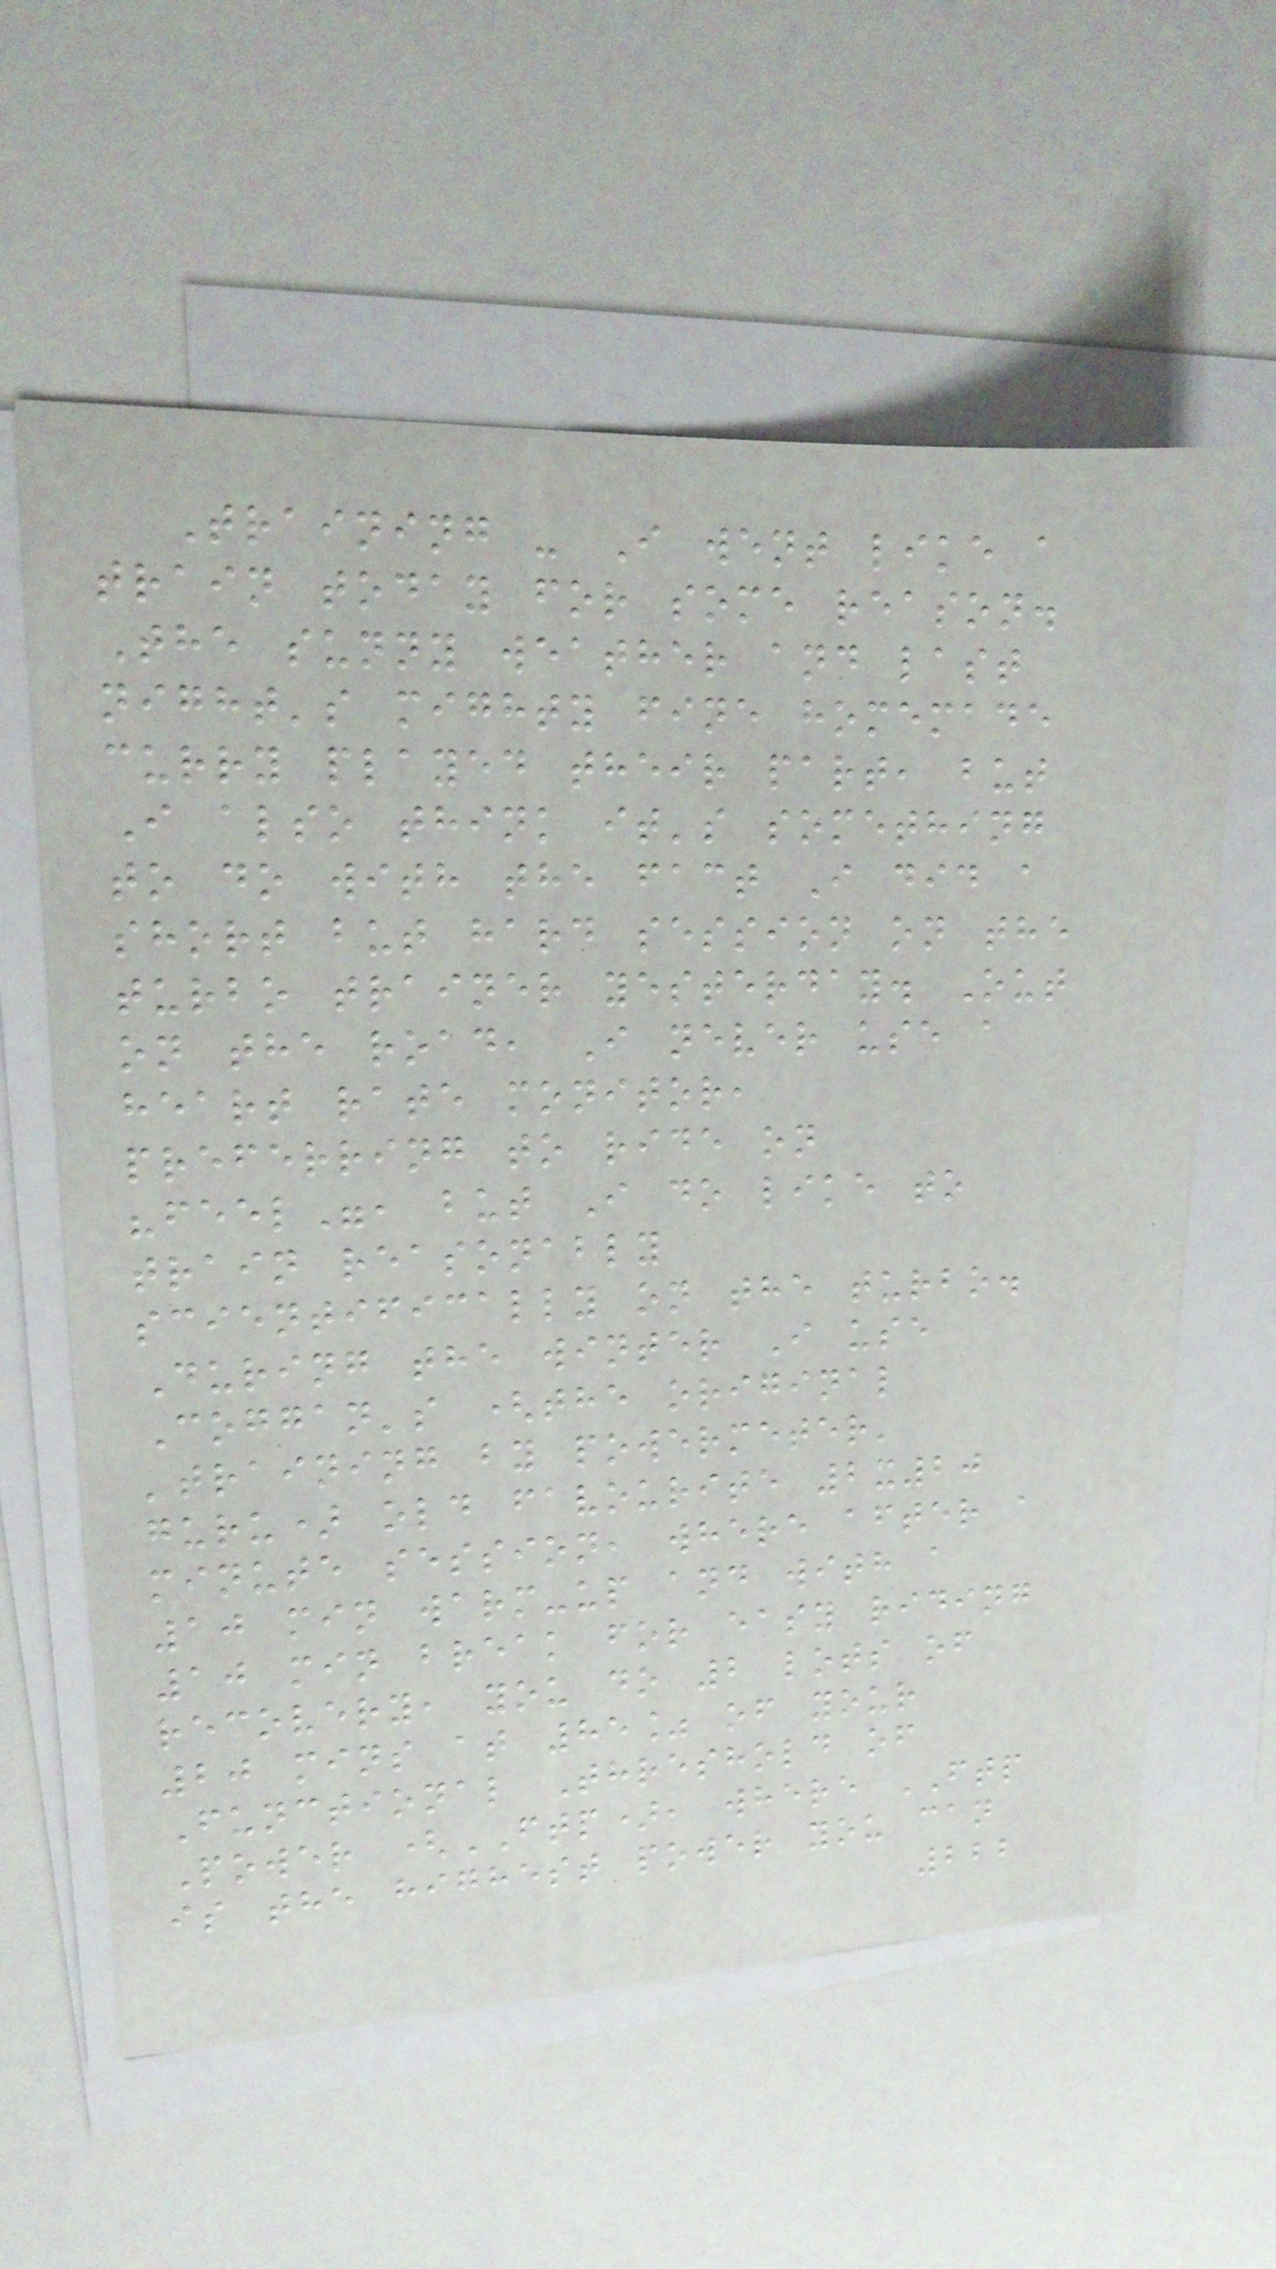Training - I went like a
train today for some reason.
The sunny weather and last
night's mighty fine homemade
curry played their part, but
I also think it's something
to do with the fact I did a
short but hard session on the
turbo trainer yesterday. Out
on the road, I never use a
heart rate monitor,
preferring to ride on
"feel", but I do like to
train reasonably
scientifically on the turbo.
During the winter I use
Coggan's (the original
'training by powermeter'
guru) old favourite 2x20
minute session, where after a
10 min warm-up and with a
10 min break for easy riding
recovery, you do 2 lots of
20 mins at 85% of your
Functional Threshold of
Power (FTP), where FTP
is the highest power you can
222
